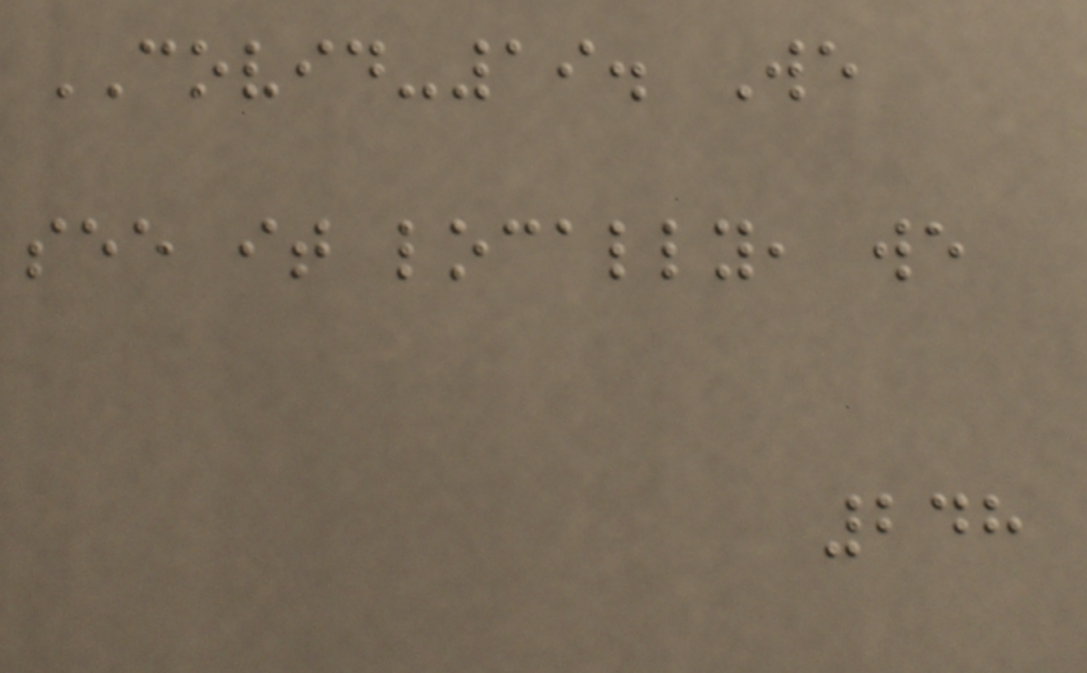COVID-19. We
see it locally, we
248
